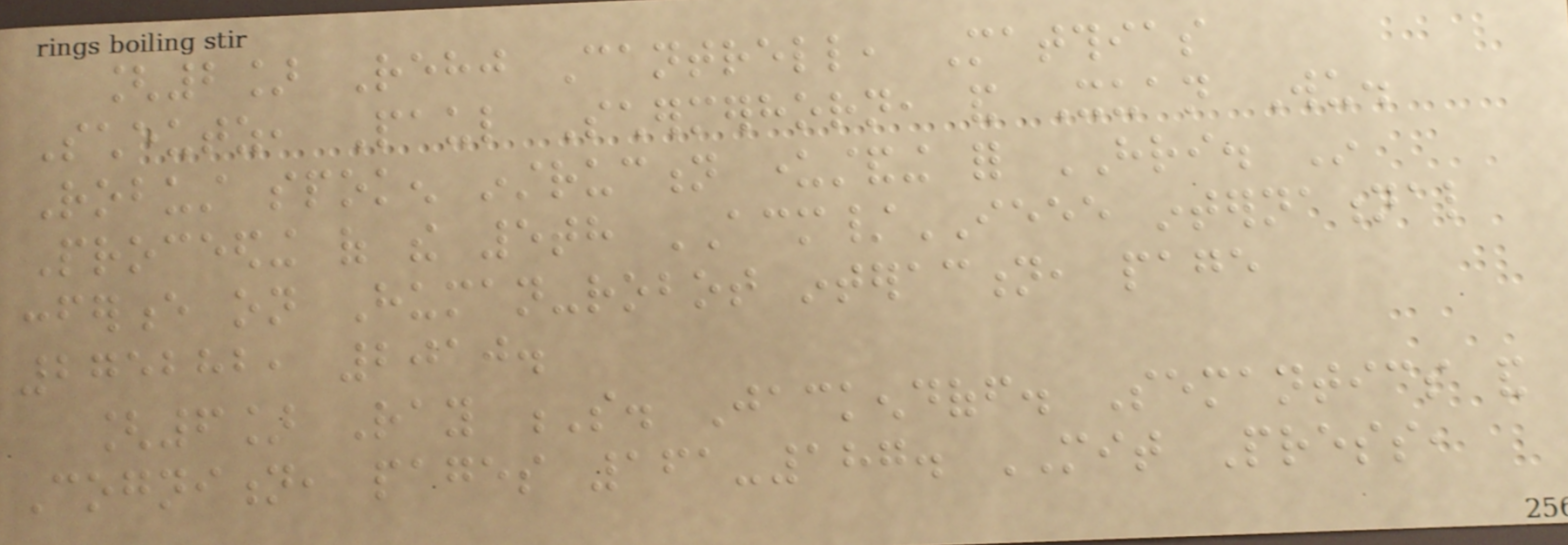[2] Rehj Cantrell, Matthias
Scheutz, Paul Schermerhorn, and Xuan Wu.
Robust spoken instruction understanding for HRI. In
Proceeding of the 5th ACM/IEEE international
conference on Human-robot interaction, page
275282, 2010.
[6] Ray S. Jackendoff. Semantics and
Cognition, pages 161-187. MIT Press,
